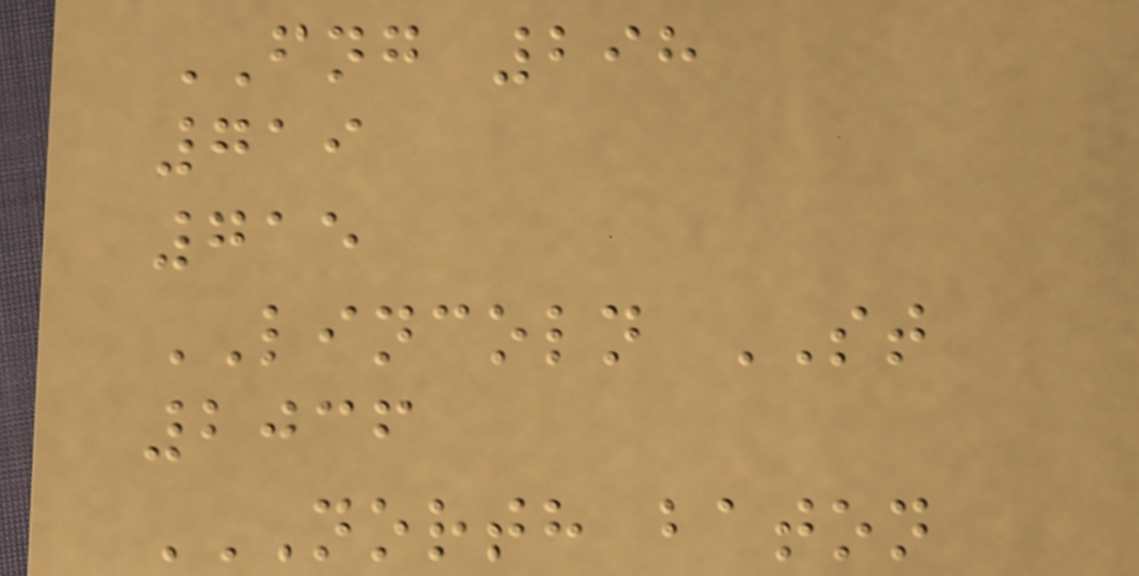FNG 298
719
715
LINCOLN ST
2036
NORTH BATON
